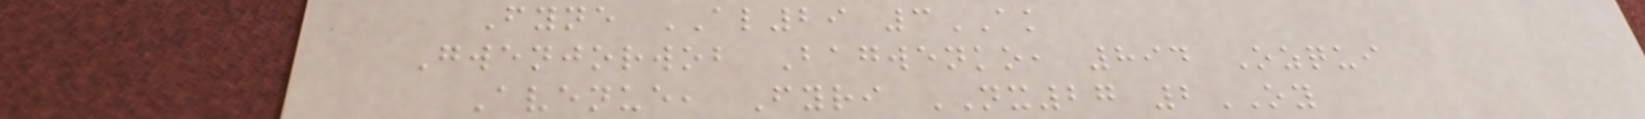Fyne AL29 3AK
Gwenjorwob Bagwenko, 894 Ozqui
Avenue, Fyri NX27 2OY
